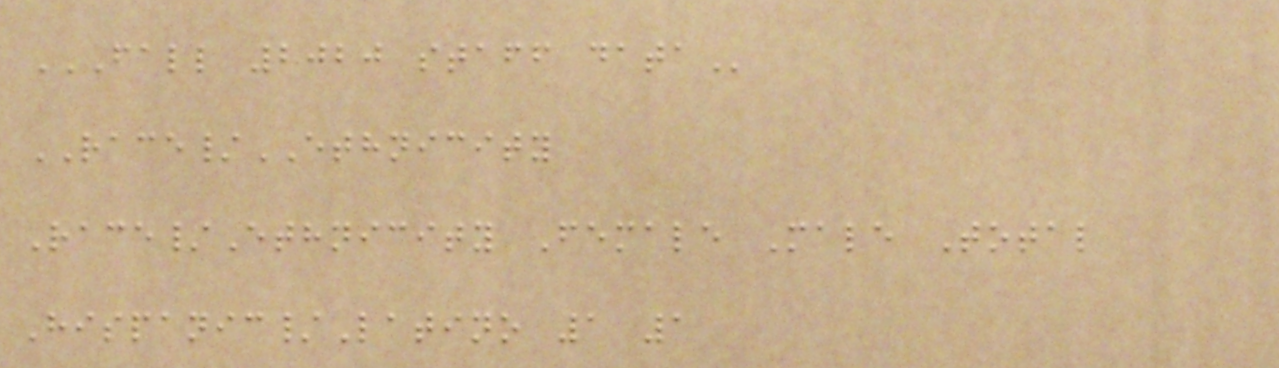FALL 2020 STAFF DATA
RACE/ETHNICITY
Race/Ethnicity Female Male Total
Hispanic/Latino 1 1
